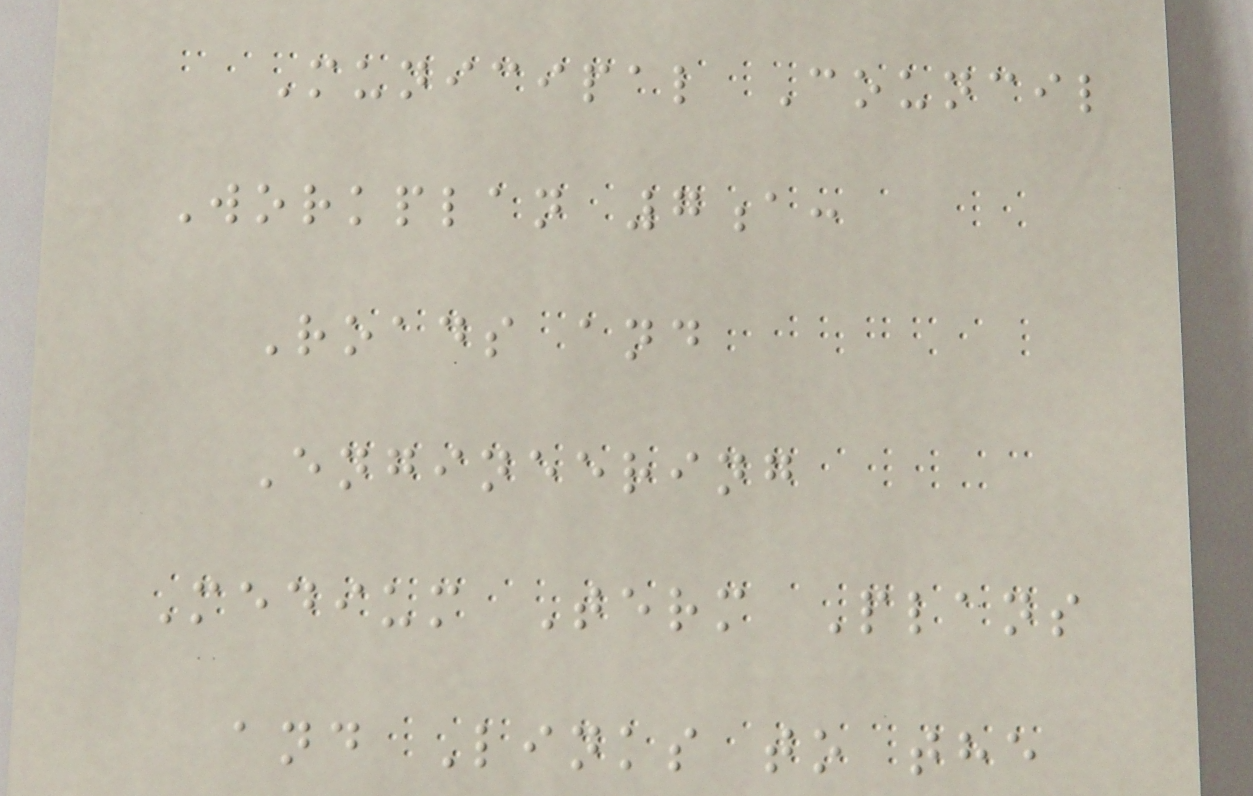Municipal Council
Workplan 7a:
Roads and
Engineering
Medium Term Plans
and Links to the
